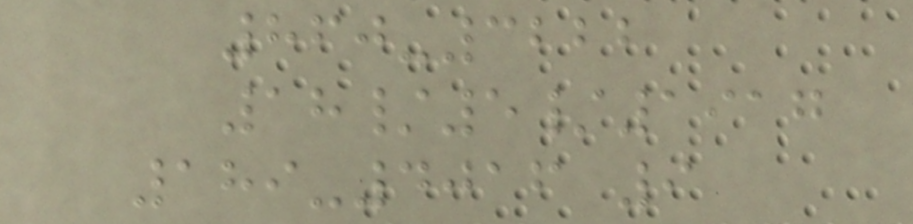860-3222
18/5/1917
189-4016 9
